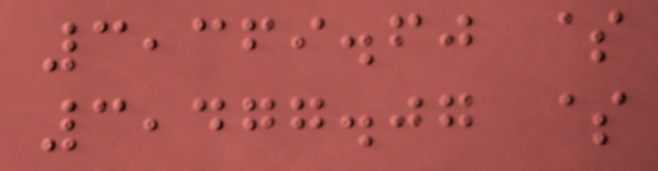3,369.60 $
3,477.07 $
